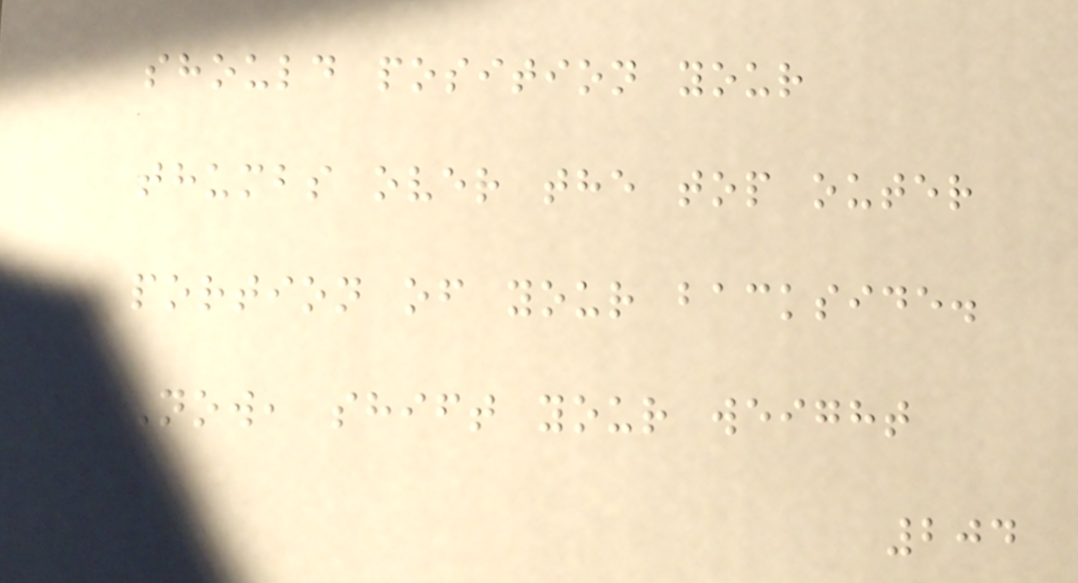should position your
thumbs over the top outer
portion of your backside.
Now, shift your weight
204
